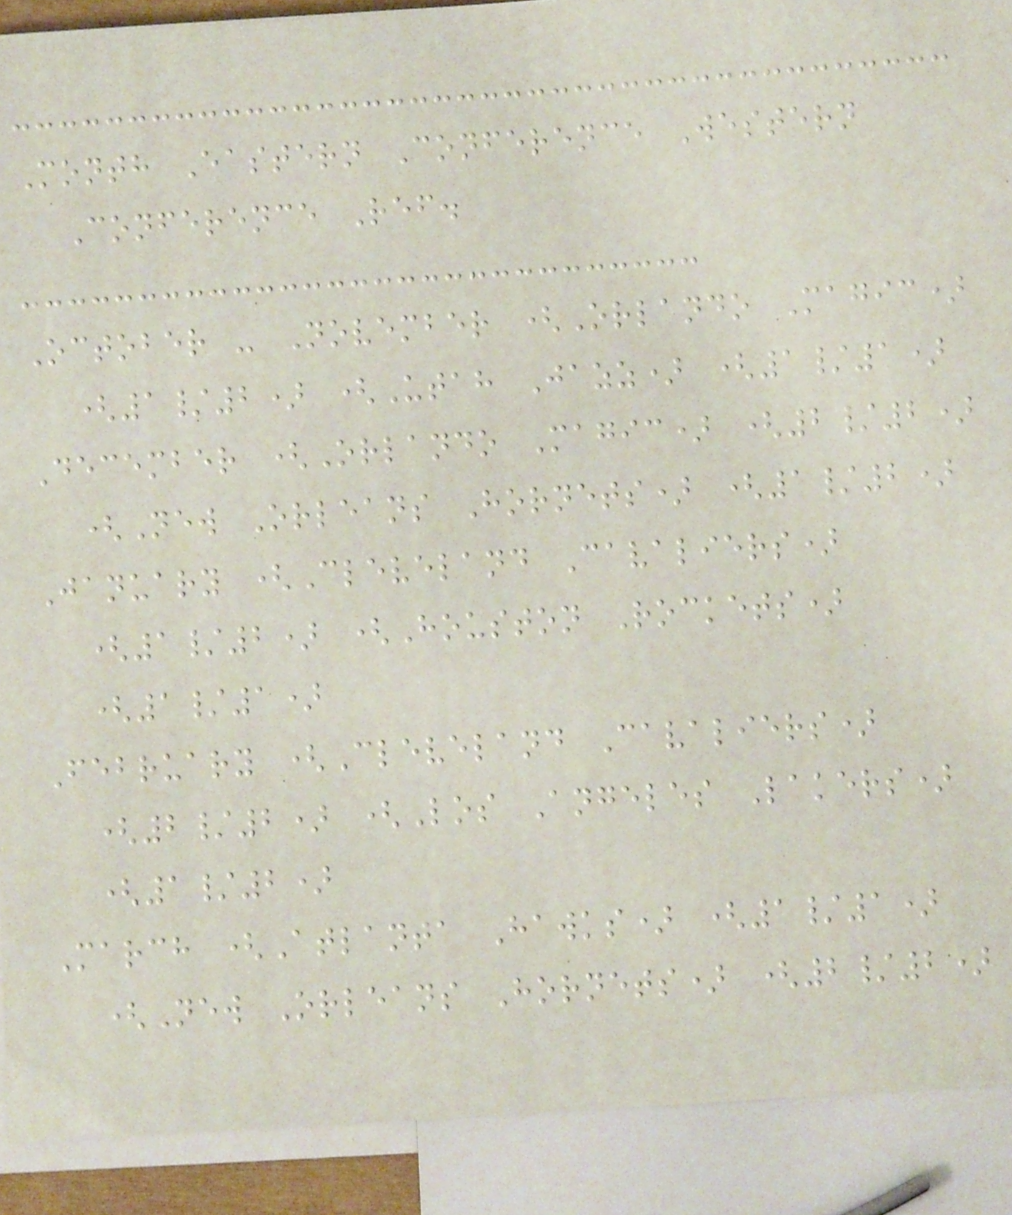Month Eastern Conference Western
Conference Ref.
October - November (Orlando Magic)
(1/2) (Utah Jazz) (1/1)
December (Orlando Magic) (2/2)
(New Orleans Hornets) (1/2)
January (Cleveland Cavaliers)
(1/2) (Houston Rockets)
(1/1)
February (Cleveland Cavaliers)
(2/2) (Los Angeles Lakers)
(1/2)
March (Atlanta Hawks) (1/1)
(New Orleans Hornets) (2/2)
